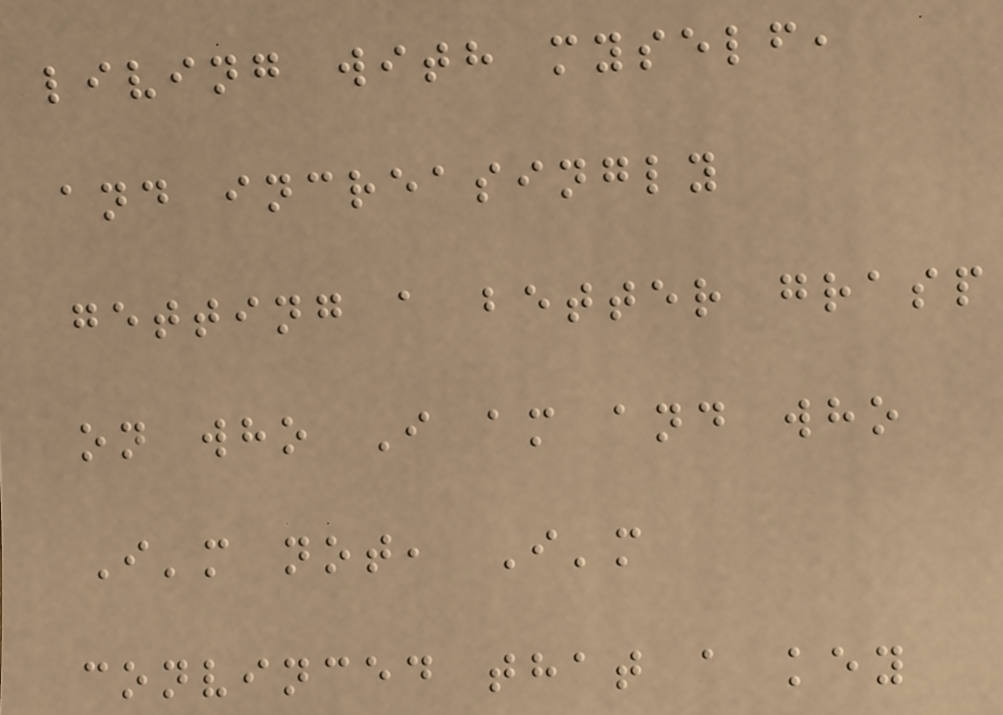living with myself,
and increasingly
getting a better grasp
on who I am and who
I'm not, I'm
convinced that a key
